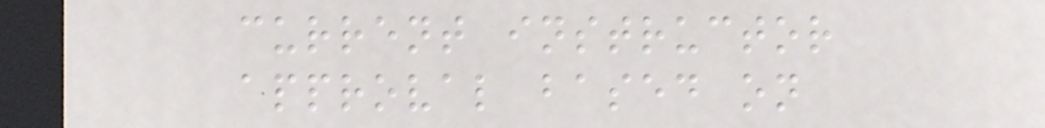current instructor
approval based on
